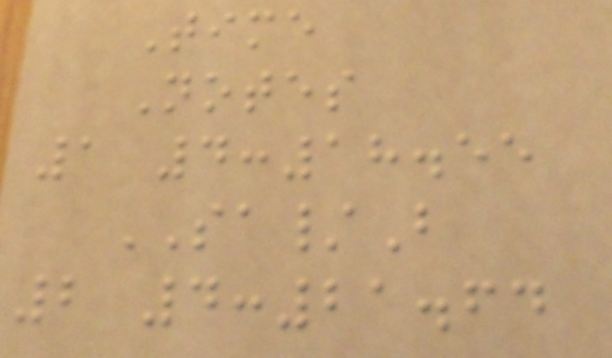Time
Notes
1 4:18.55
SA/B
2 4:21.64
